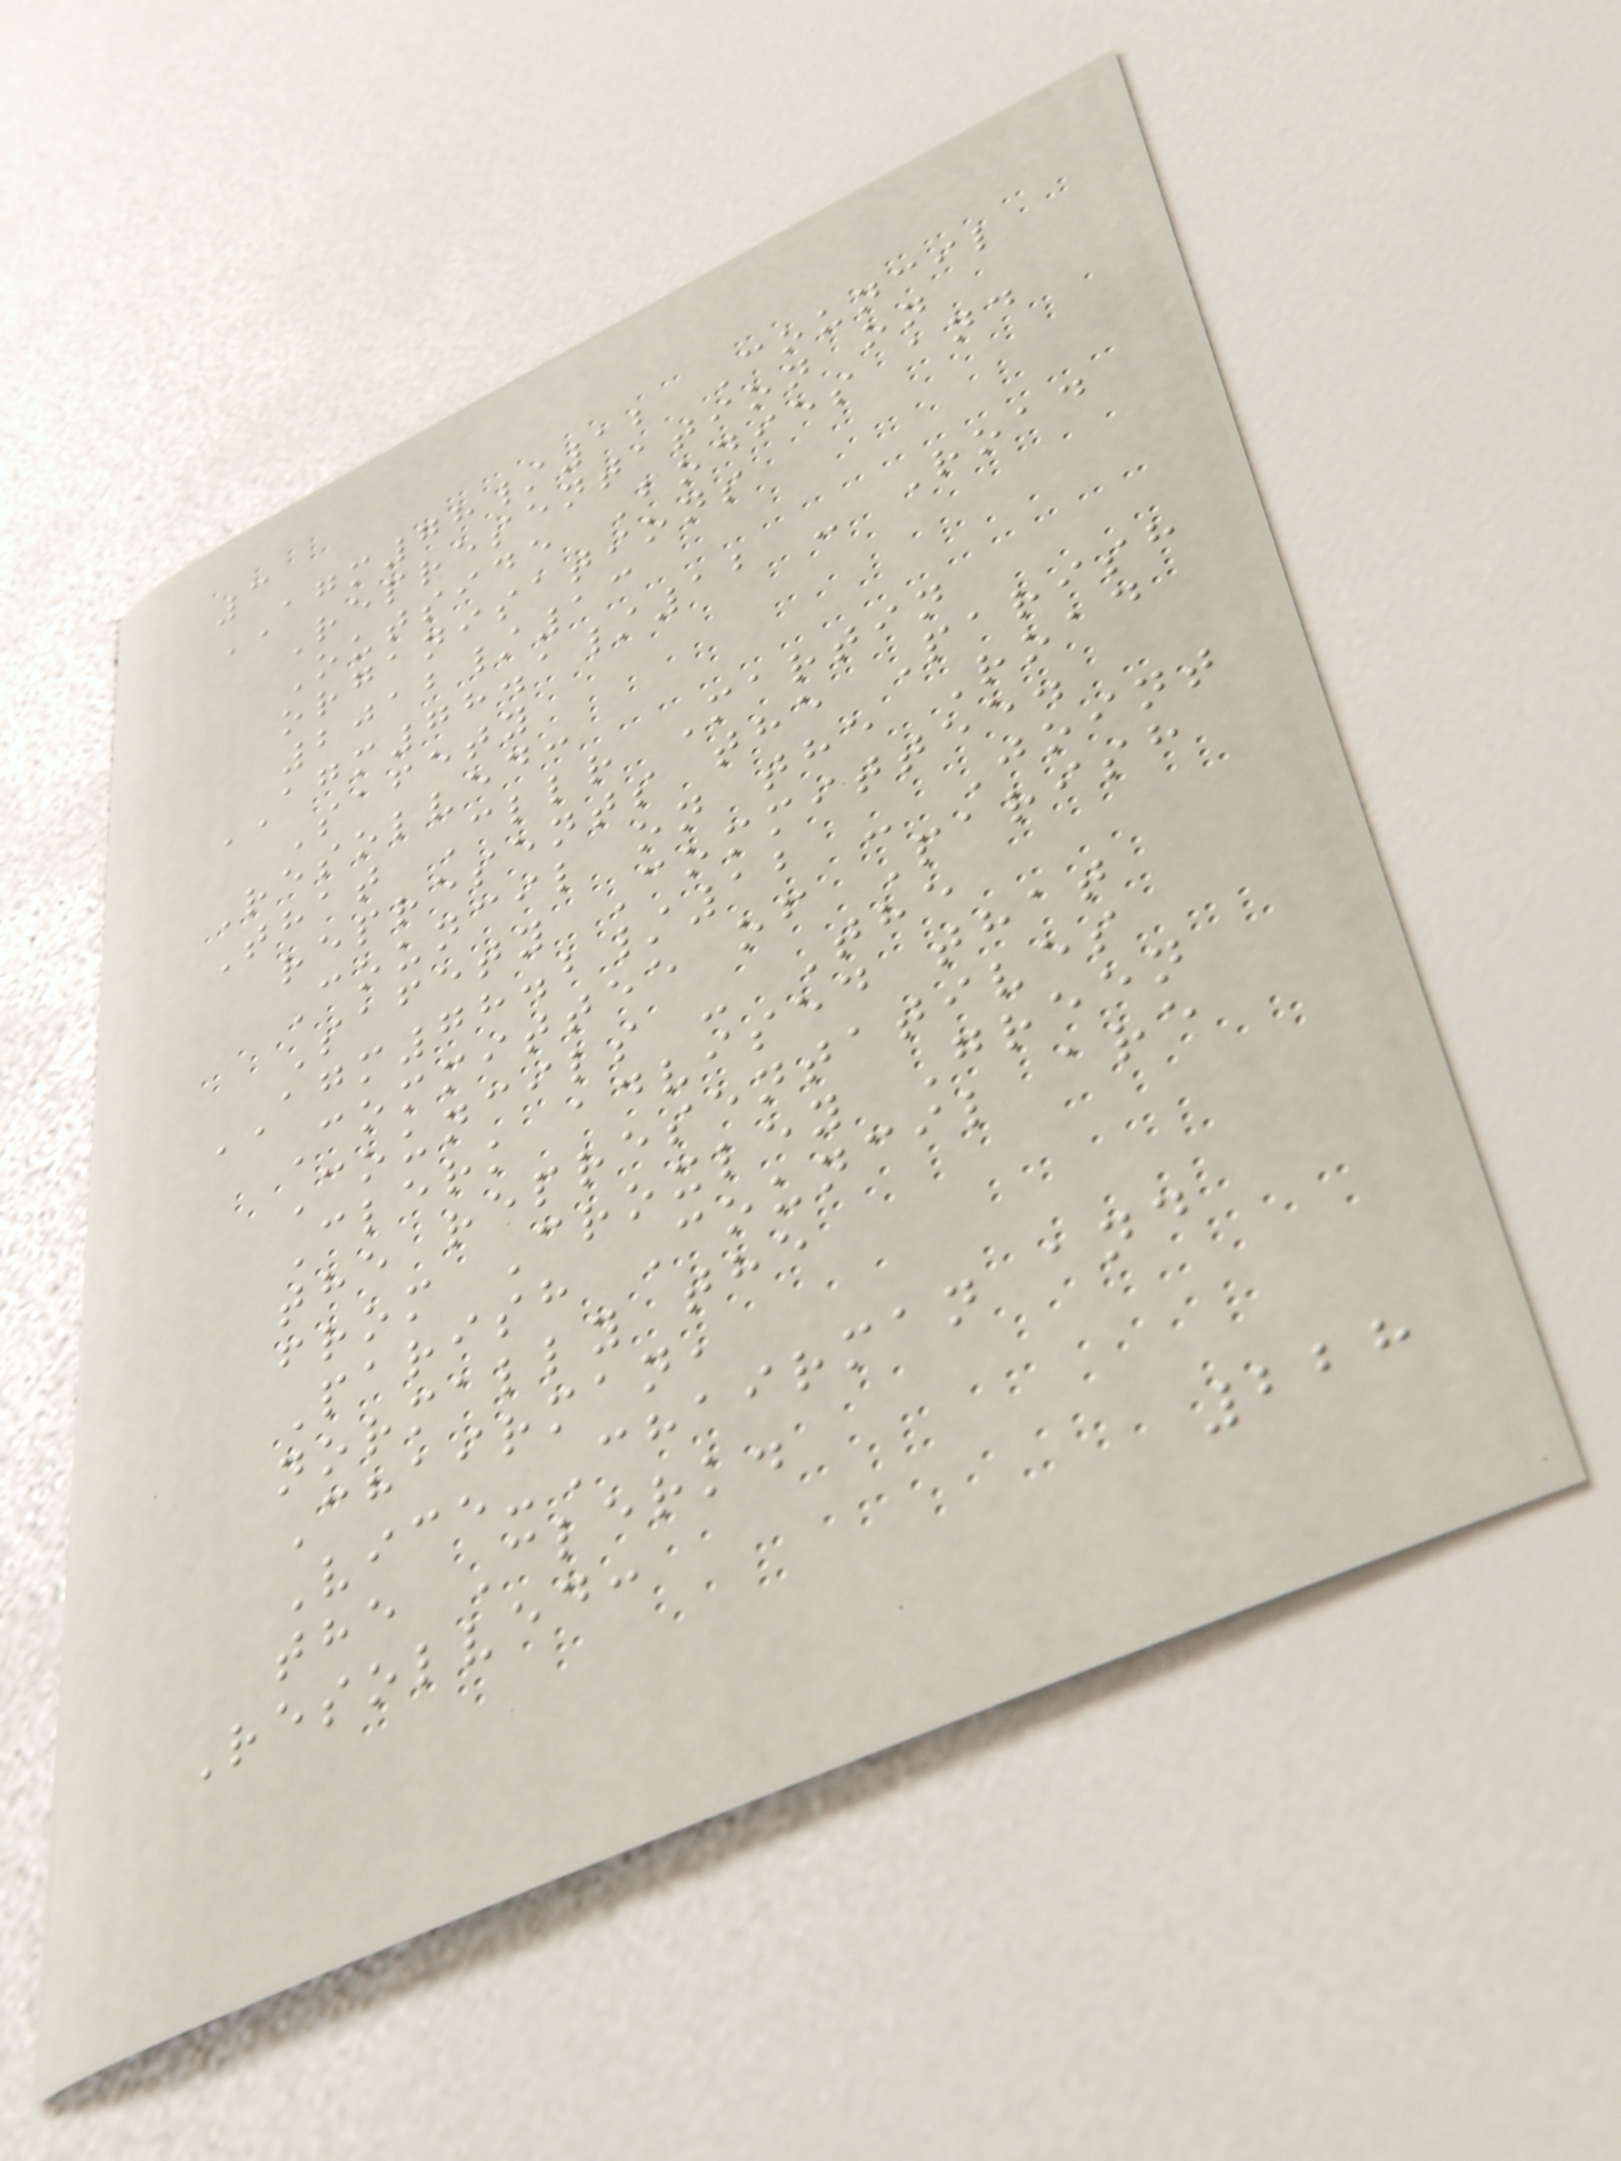3
AGM78/12 Council
Representation on
Outside Bodies and
organisations
2012/13
AGM78.1/12 - Road
Safety
Resolved:
That Cllr Martin
represents the Parish
Council on the Road
Safety Committee.
AGM78.2/12 - Joint
Committee of Parish
Councils - The
Clerk advised that
the representatives
from Croxley Green
Parish Council are
normally the
Chairman,
Vice-Chairman and
the Clerk.
Resolved:
228
